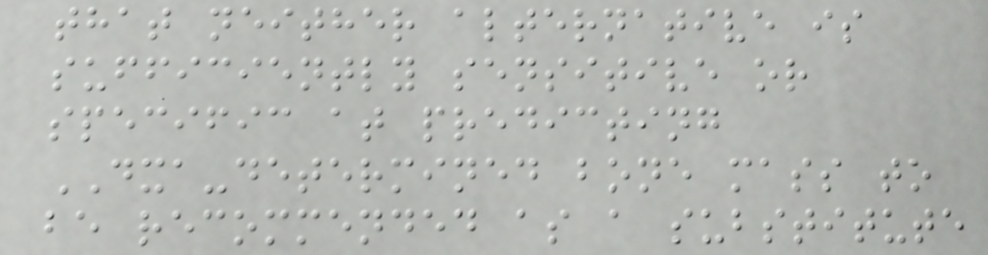that neither alternative is
sufficiently sensitive or
specific at predicting
DXA-determined bone mass to
be recommended as a substitute
